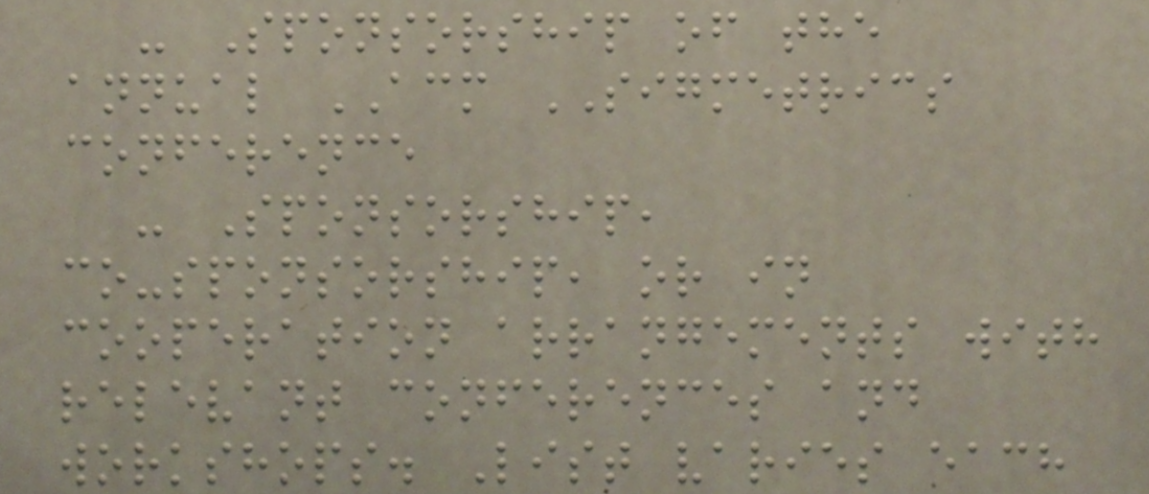- Sponsorship of the
annual ACM SIGMETRICS
conference
- Sponsorship,
co-sponsorship, or in
cooperation arrangements with
relevant conferences and
workshops. List varies each
